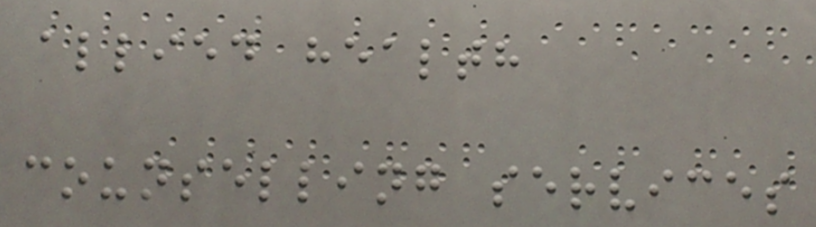allied health
counselling services
